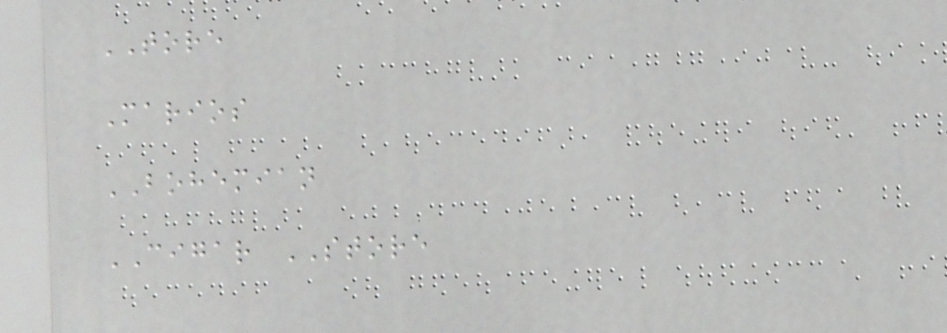TORE
Marios
BOHEMIAN
CIGAR STORE
